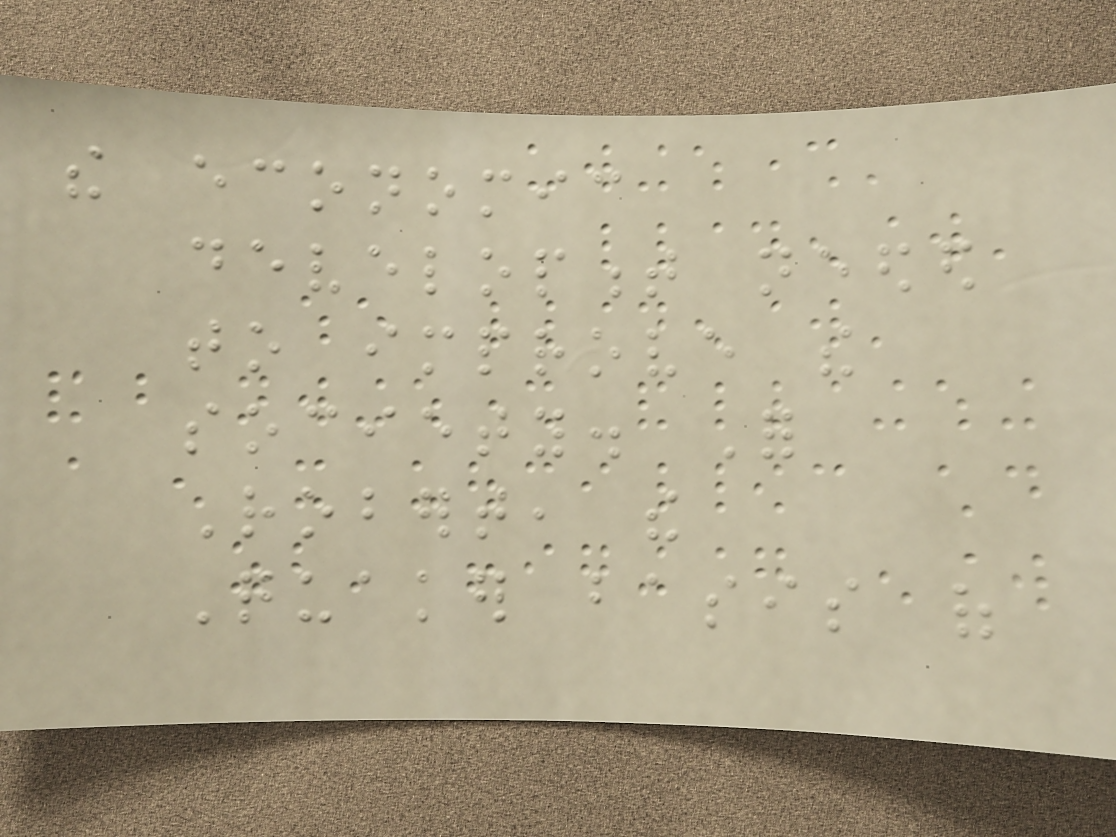the economic
development needed
to improve the
society. For
Robert, the
Quaker basis of
